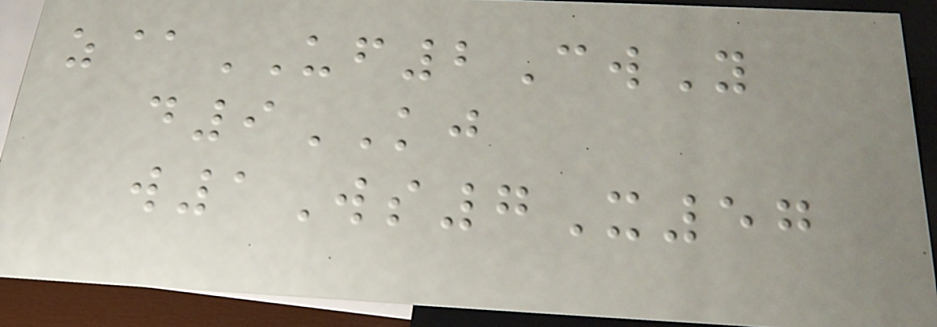z@UF2CwY
d9KJ
w1Ws7X57
